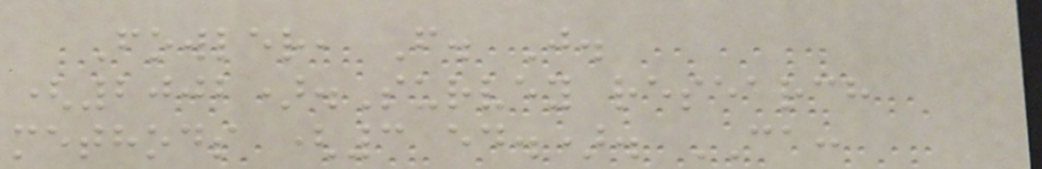Fowler, F. J.
(2002).Survey research
methods (3 ed.). CA:
